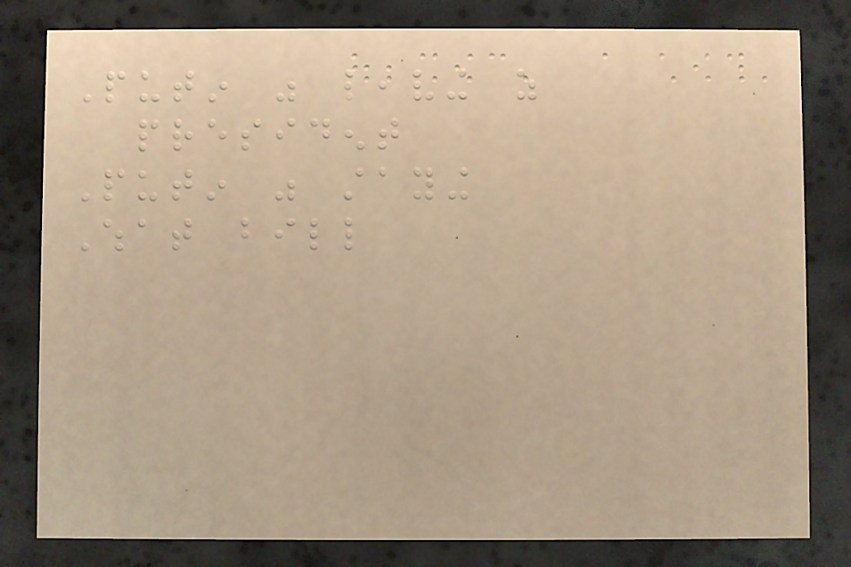Putin was leaving as
president
Putin was staying
What bill
